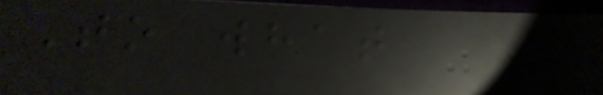To what
